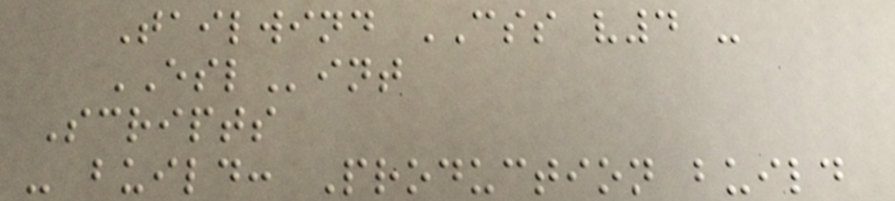Tailwind CSS v4 -
ESLint
Scripts
- build: Production build
